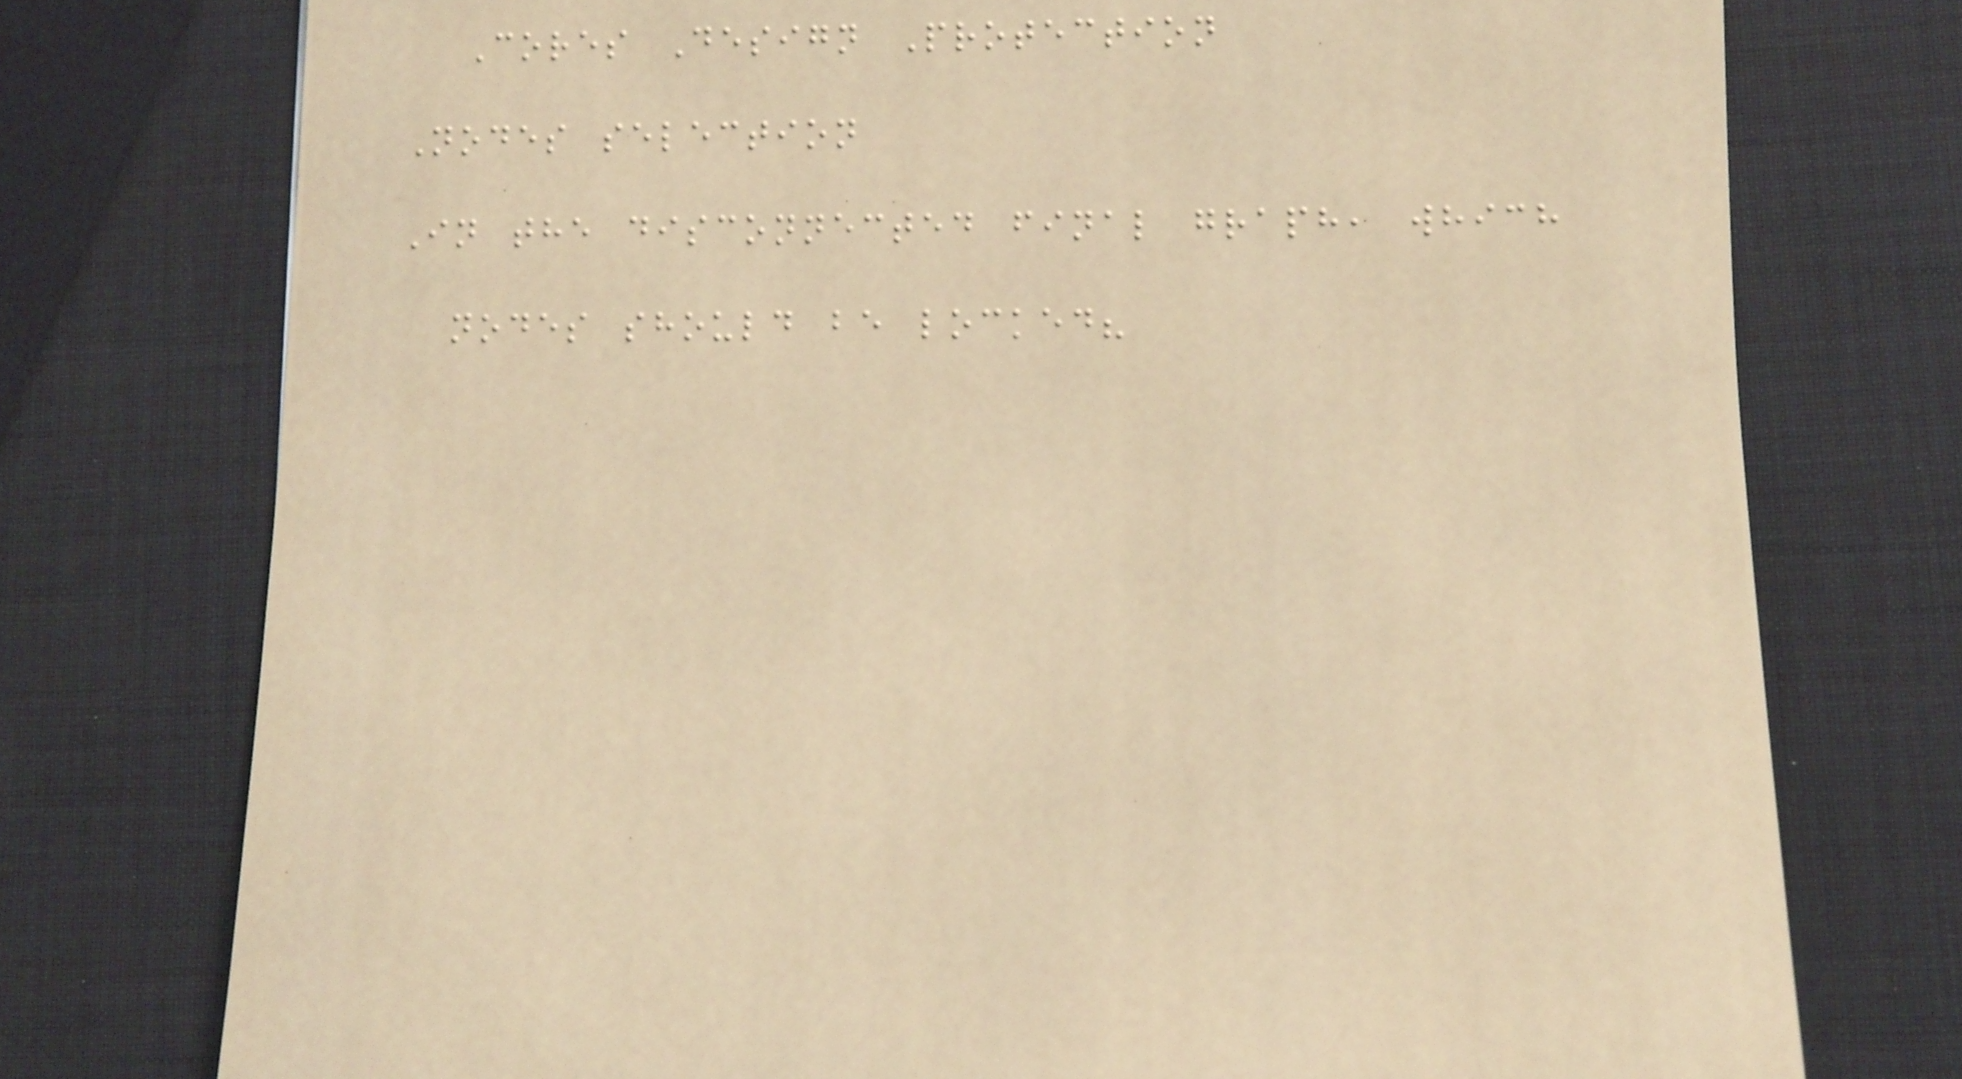Cores Design Protection
Nodes selection
In the disconnected final graph, which
nodes should be locked?
